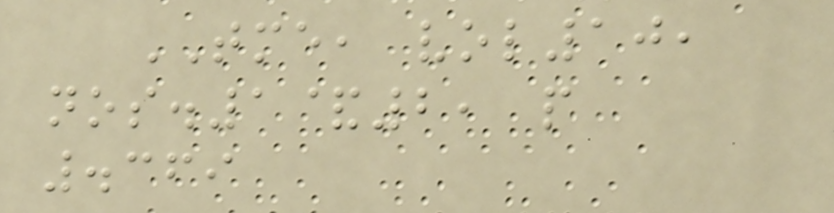TME, vol10,
nos.1&2, p
.369
